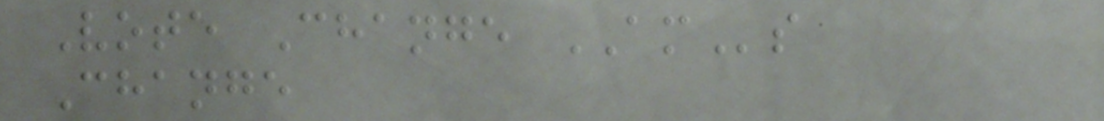Vote Change AMs
Change
